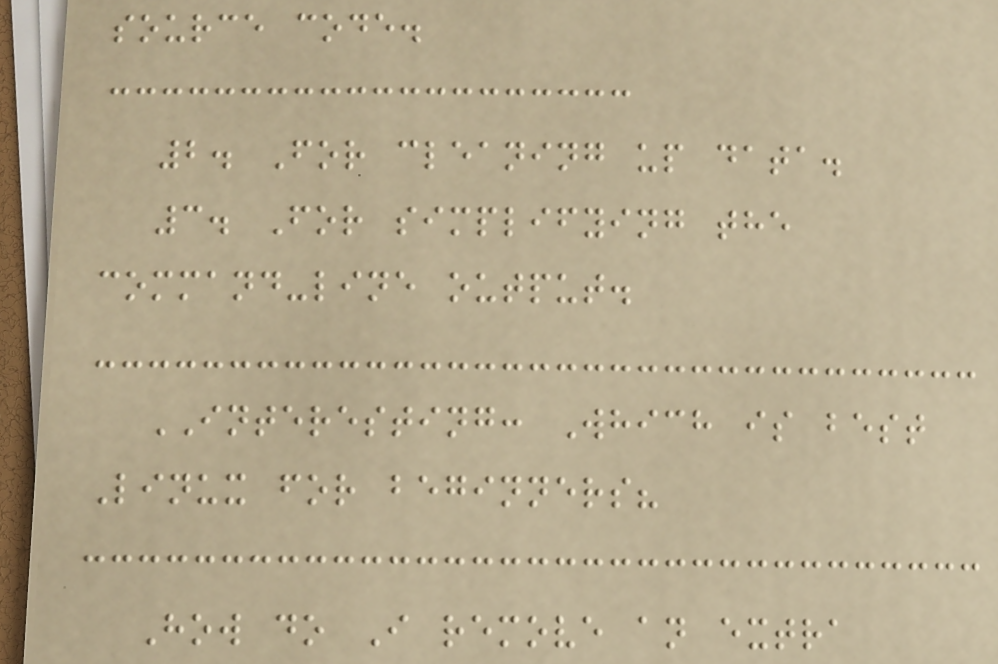source code.
2. For cleaning up data.
3. For simplifying the
command-line output.
INTERESTING: Which is best
Linux for beginners?
How do I remove an extra
